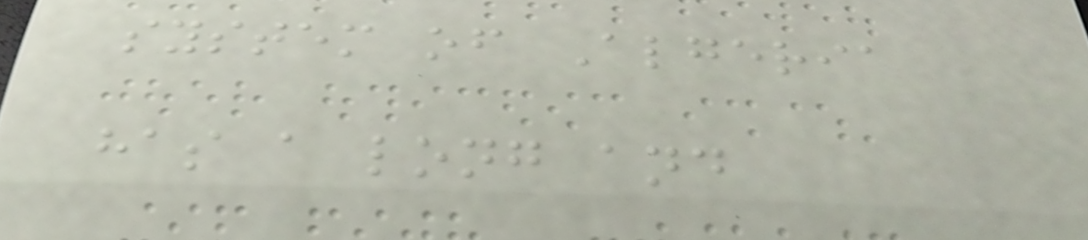system of Algeria
has a long and
